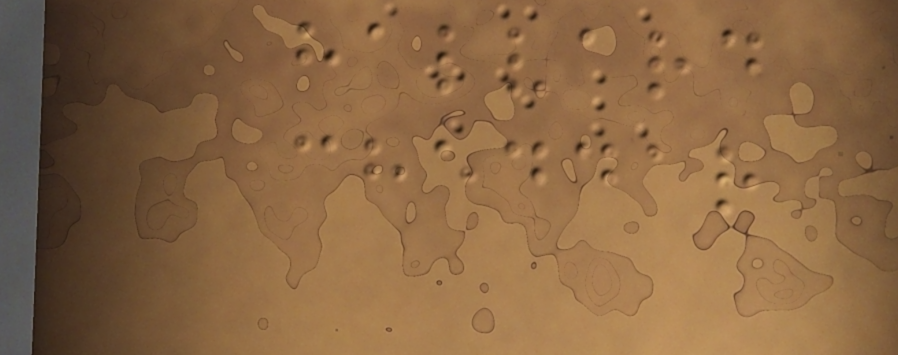halvard
cheddar
